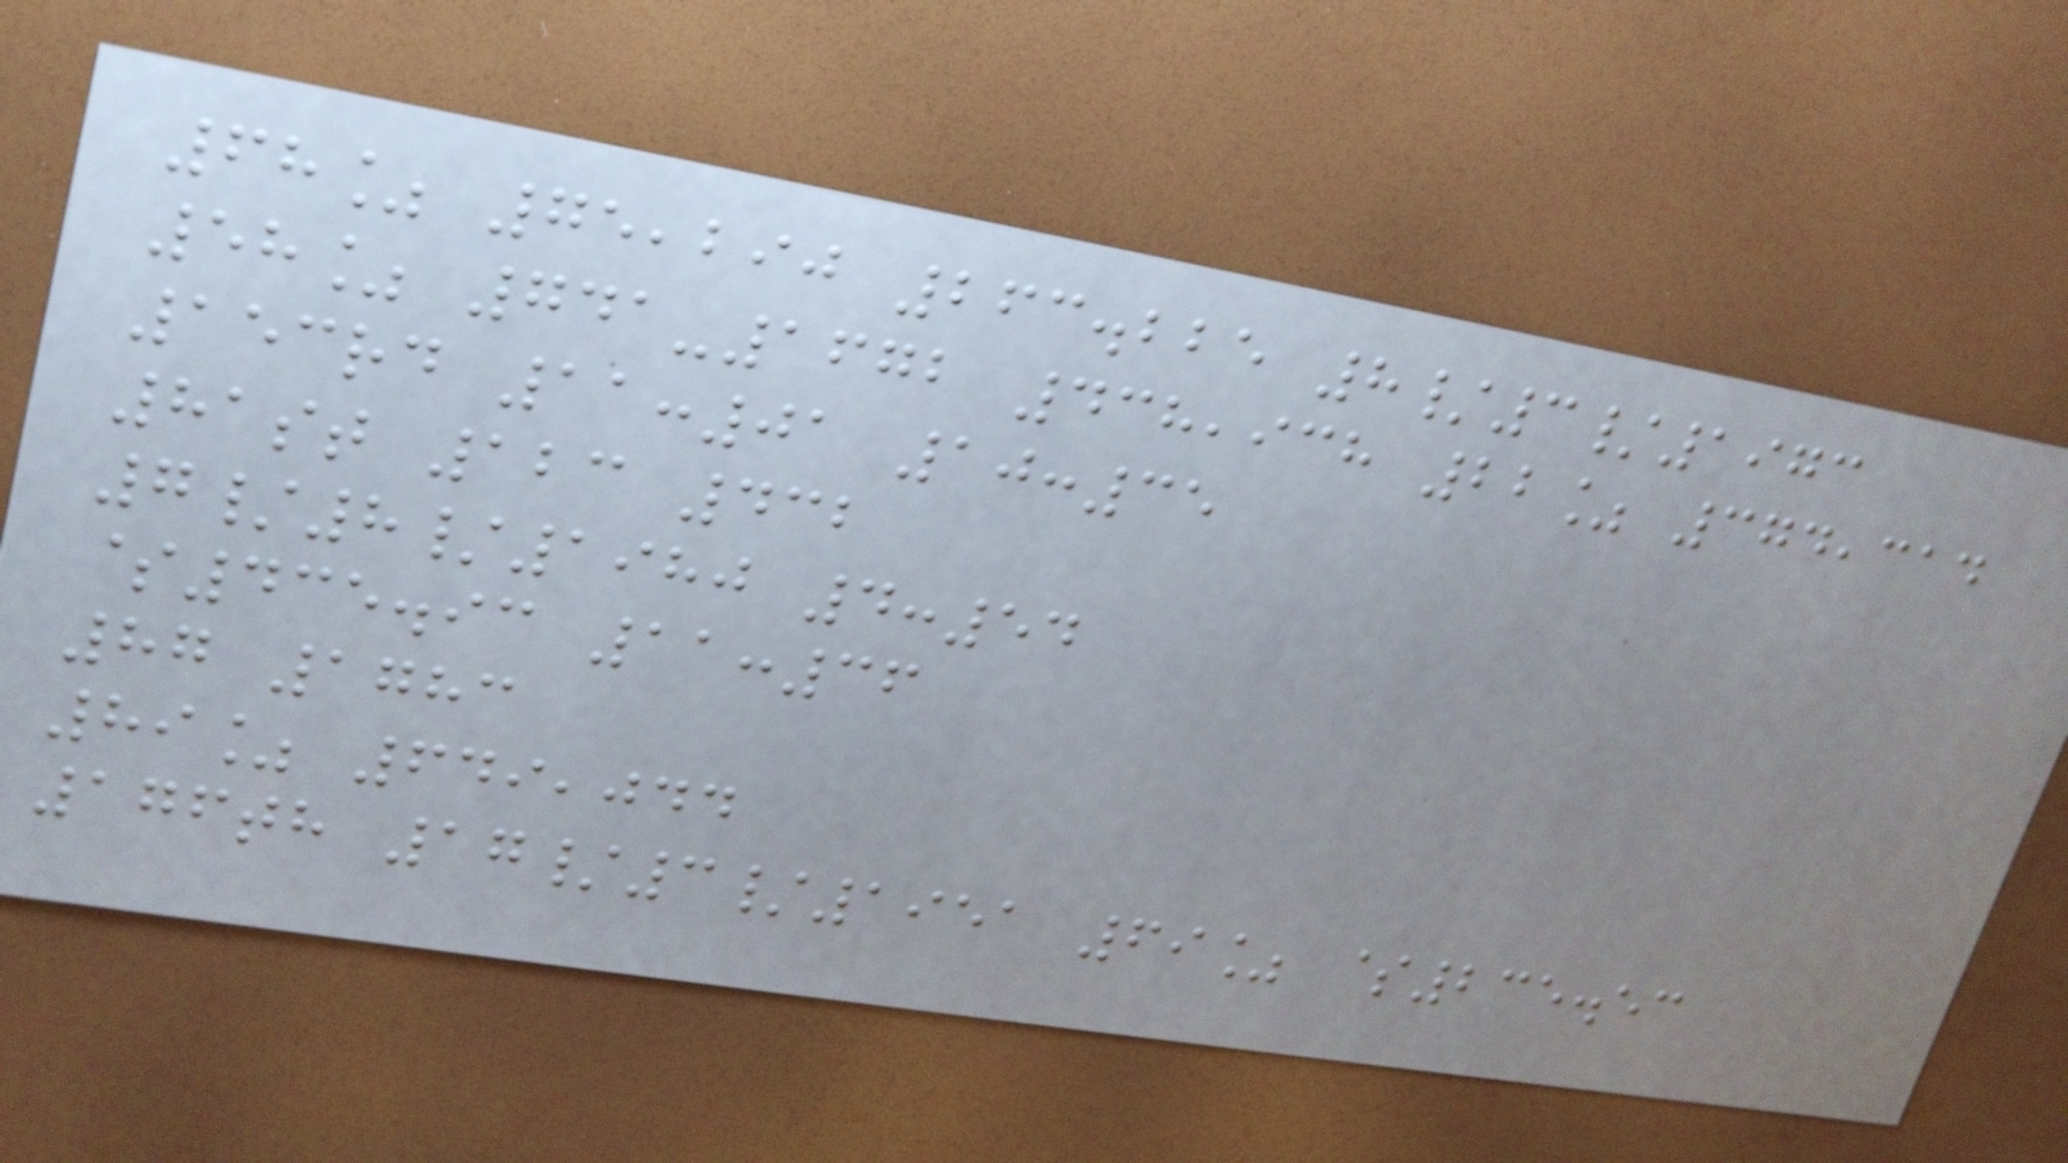68% 75,290 263.225 8/3/1973
58% 741-1672 438,938 22% 374,314
153rd 11:01 10:35
81st 123 432
7/8/1980 4:54
$435.93 11:36
87 1783
89% 649,044
176th 17/3/1951 69% $235.53
